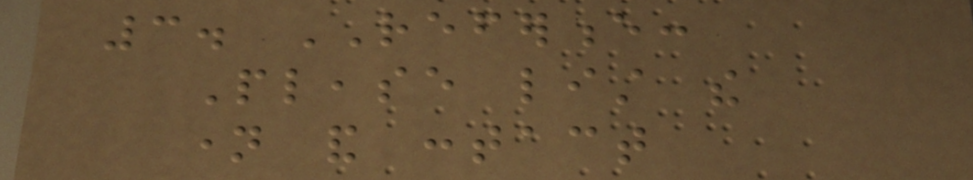3. REFERENCE:
Please list the
name and contact
